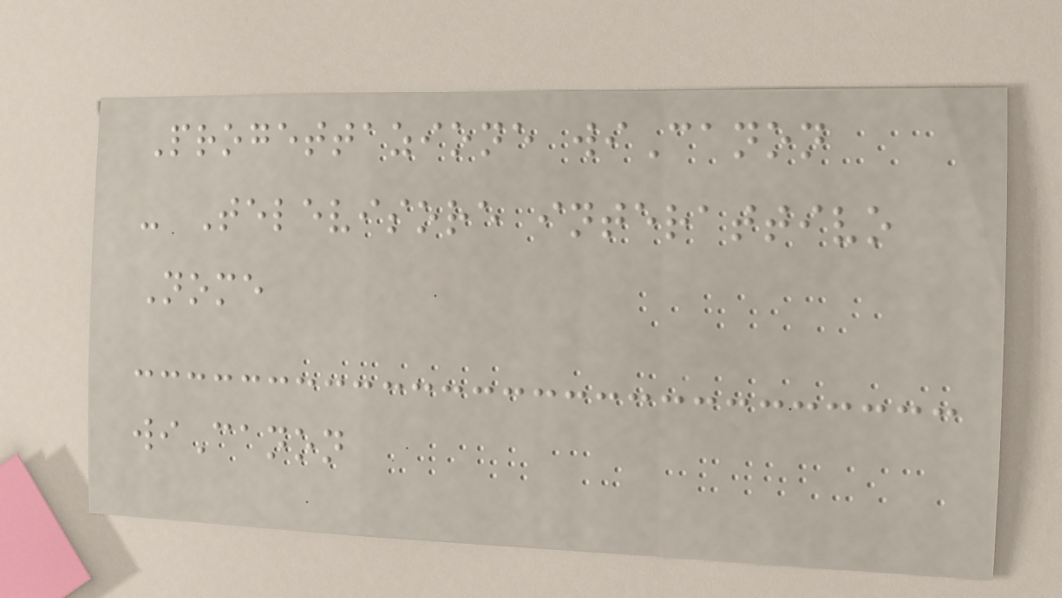Progettazione wiCanon
- Televisore interattivo
Nome
wiCanon
